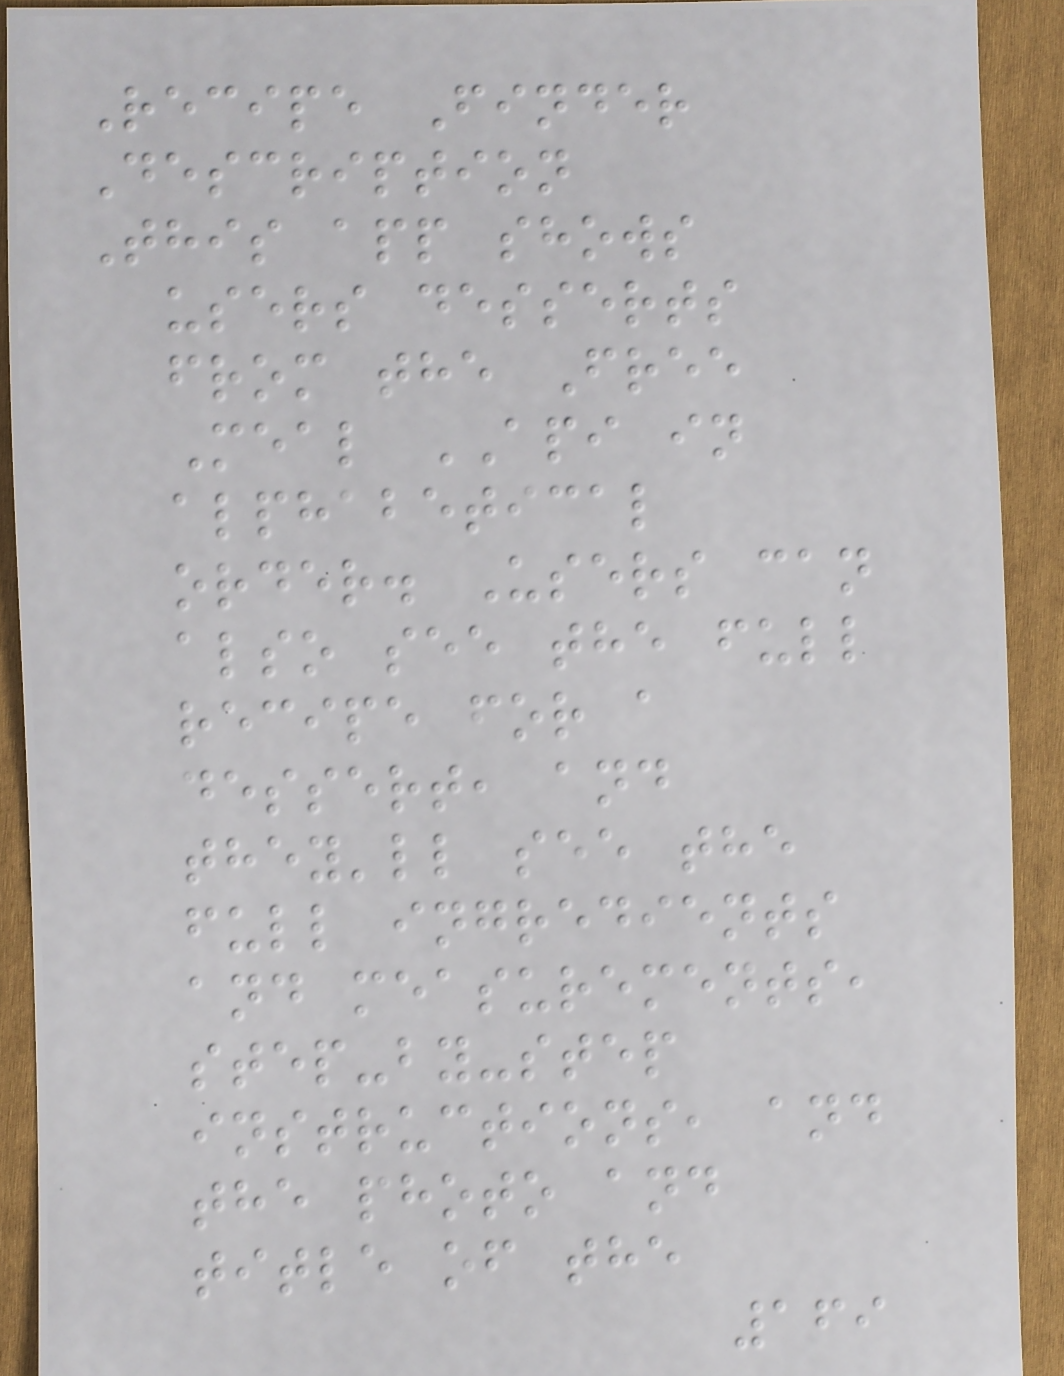Recipe Finder
Description
This app shows
users desserts
from the Free
Meal API in
alphabetical
order. Users can
also see the full
recipe for a
dessert, and
they'll see the
full ingredients
and measurements,
step-by-step
instructions, and
the photo and
title of the
169
